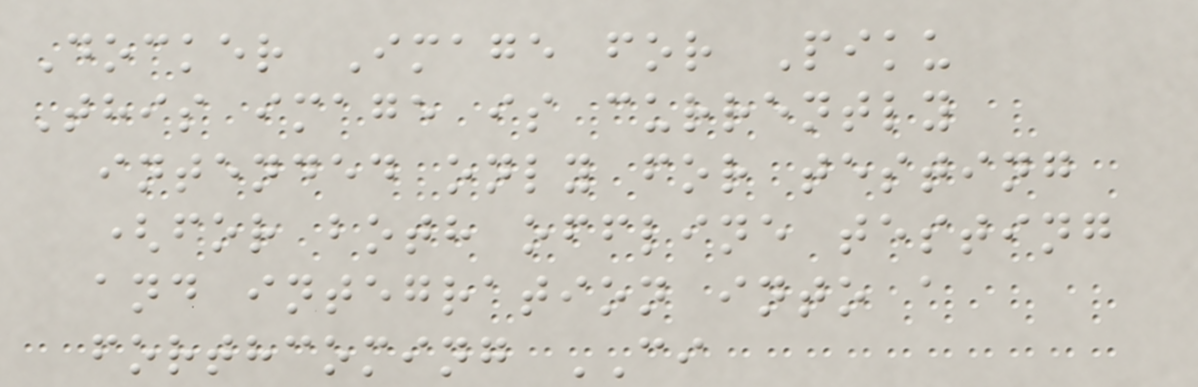Docker Image for Piku
This image is currently
intended only for testing
(for both offline testing
and integration into a
forthcoming CI
